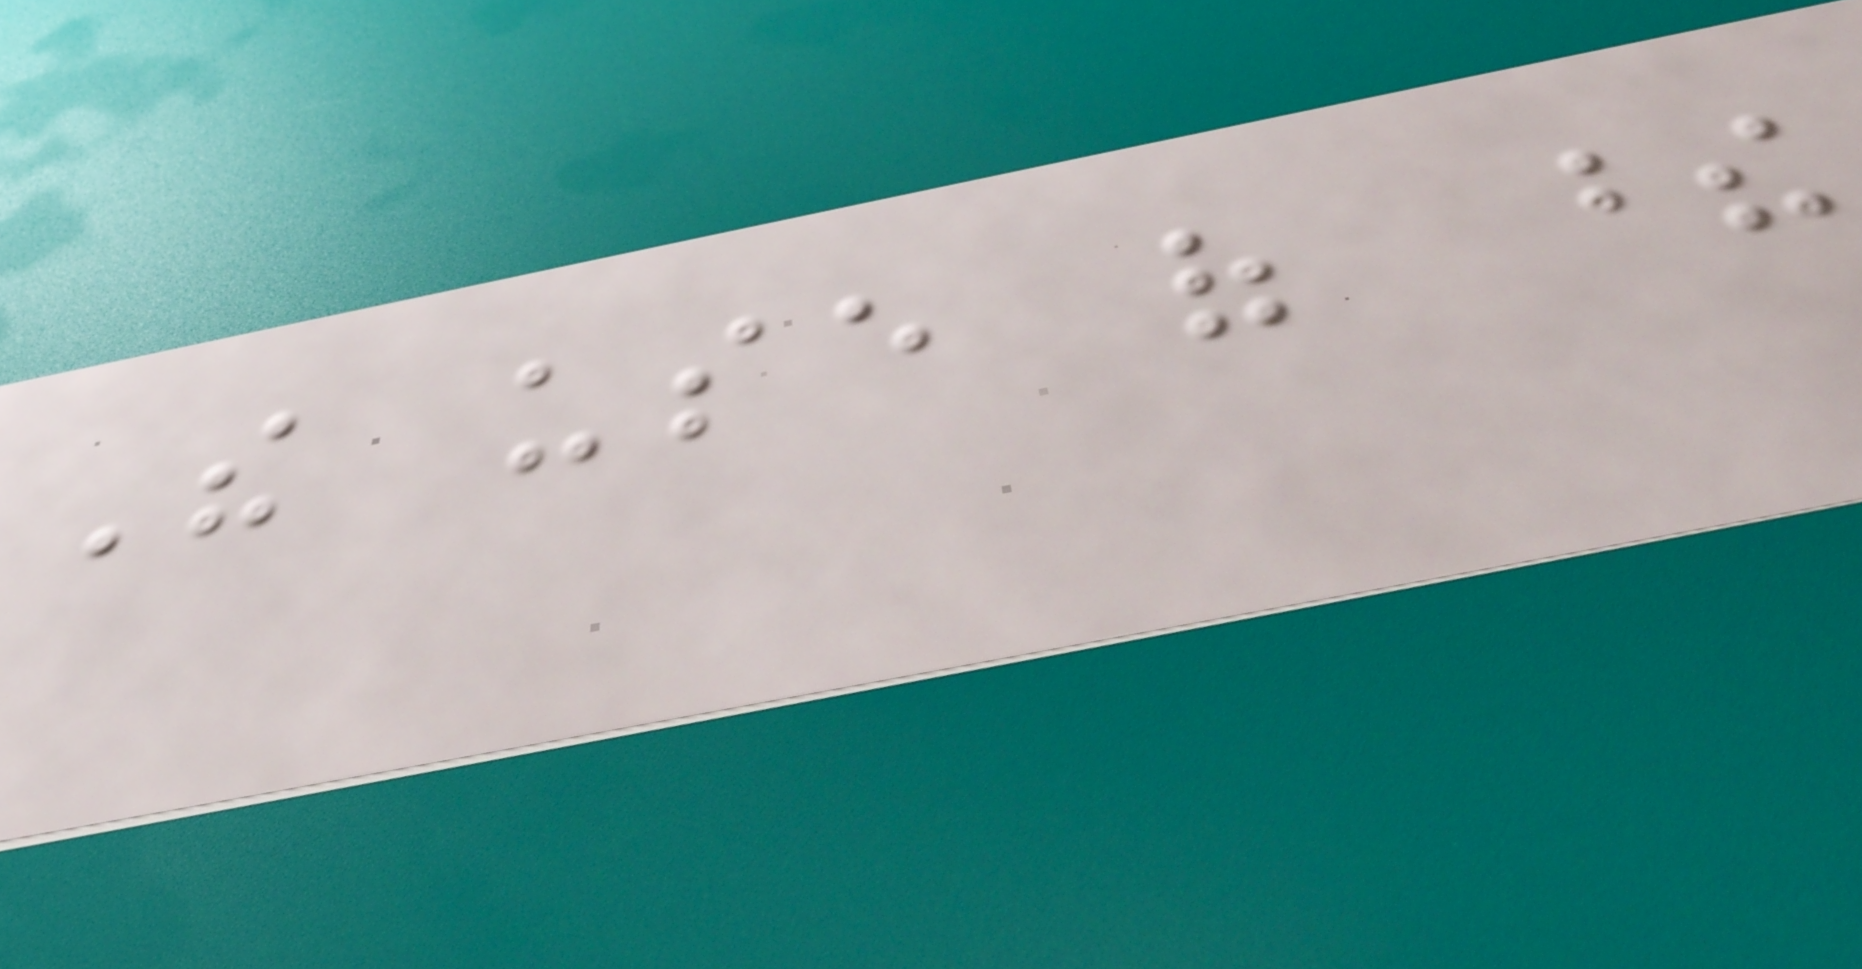The use of these
